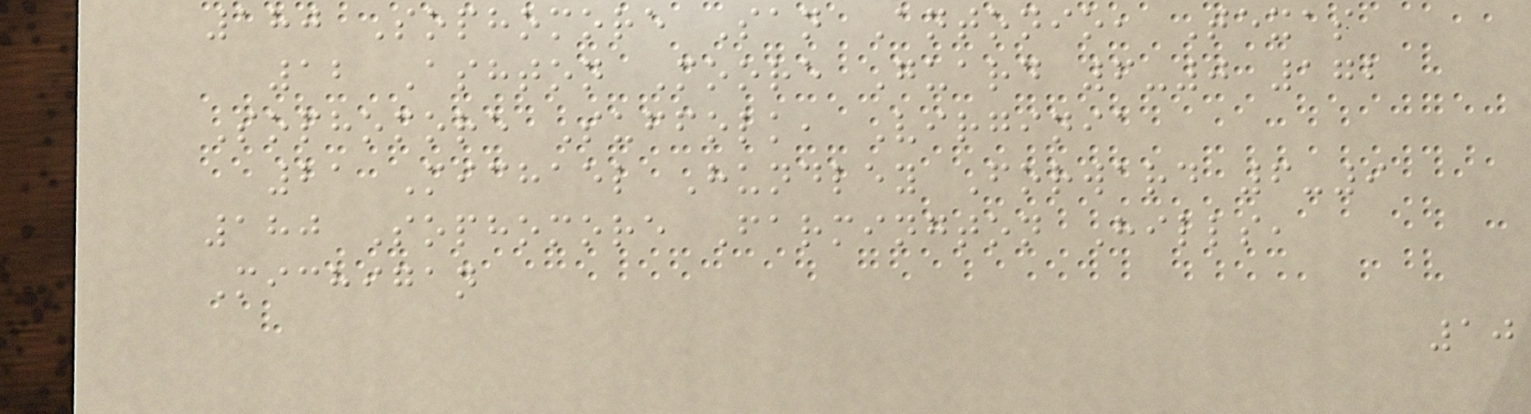180 Sophomore San Antonio, Texas
12 Ashton Moore Guard 6-0 172
Sophomore Suffolk, Virginia
21 Michael Hundley Forward 6-9
180 Sophomore Farmington Hills,
Michigan
10
